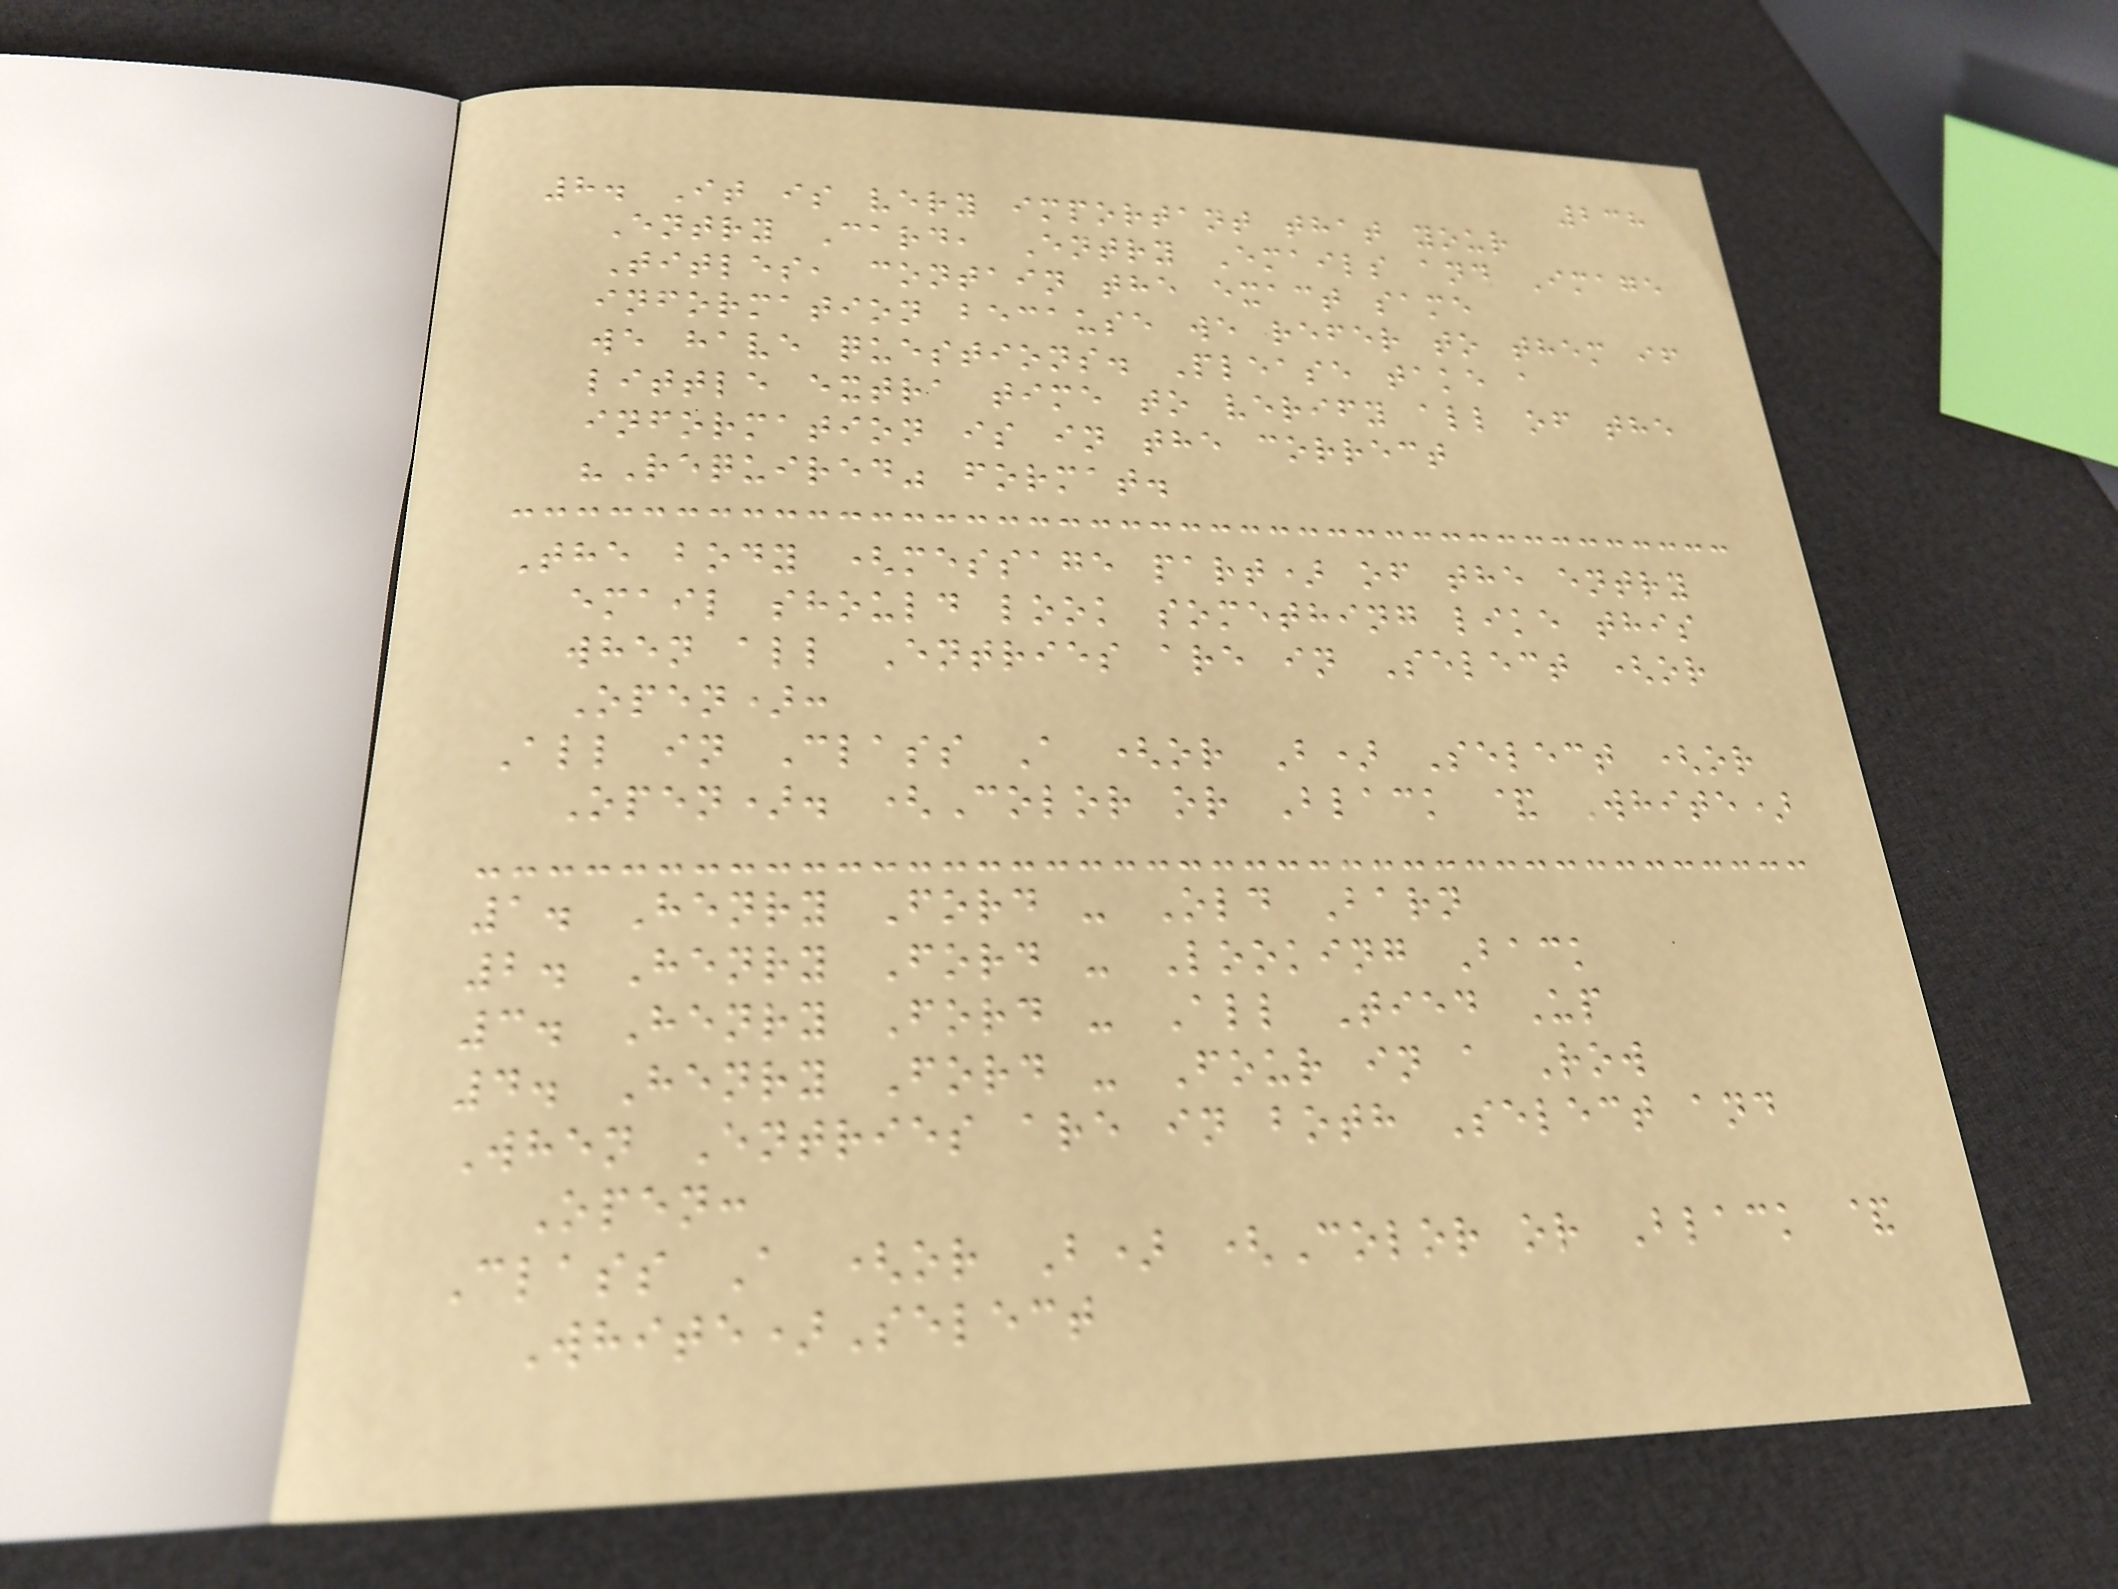238
8. It is very important that your
Entry Card, Entry Emails and Image
Titles, contain the exact same
information because we refer to them if
we have questions. Please take a
little extra time to verify all of the
information is in the correct
"Required" format.
The body (message part) of the entry
email should look something like this
when all Entries are in Select (or
Open):
All in Class A (or B) Select (or
Open). (Color or Black & White)
1. Henry Ford - Old Barn
2. Henry Ford - Looking Back
3. Henry Ford - All Tied Up
4. Henry Ford - Four in a Row
When Entries are in both Select and
Open:
Class A (or B) (Color or Black &
White)Select
